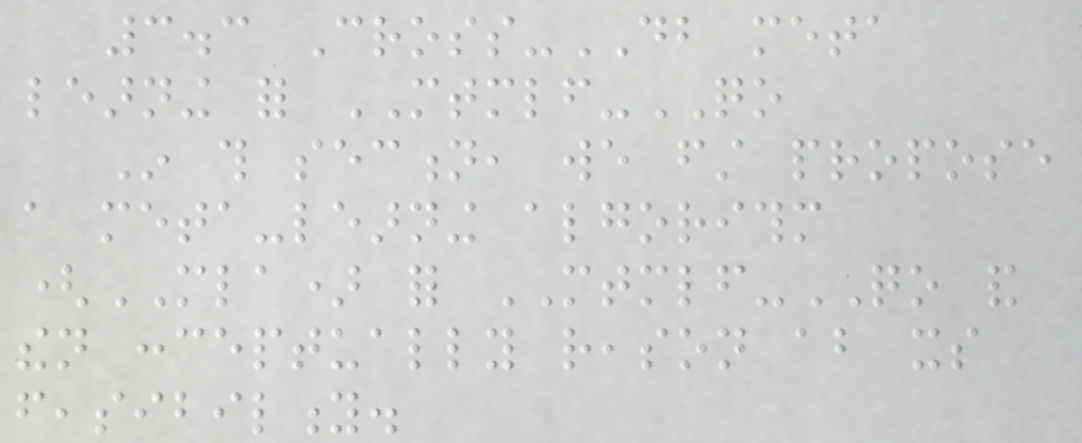3.3 Cross-DB meta
learning for MTMLF-QO
In this section, we first propose
a meta-learning algorithm
(MLA) for MTMLF-QO and
then conceptually reason about its
feasibility.
